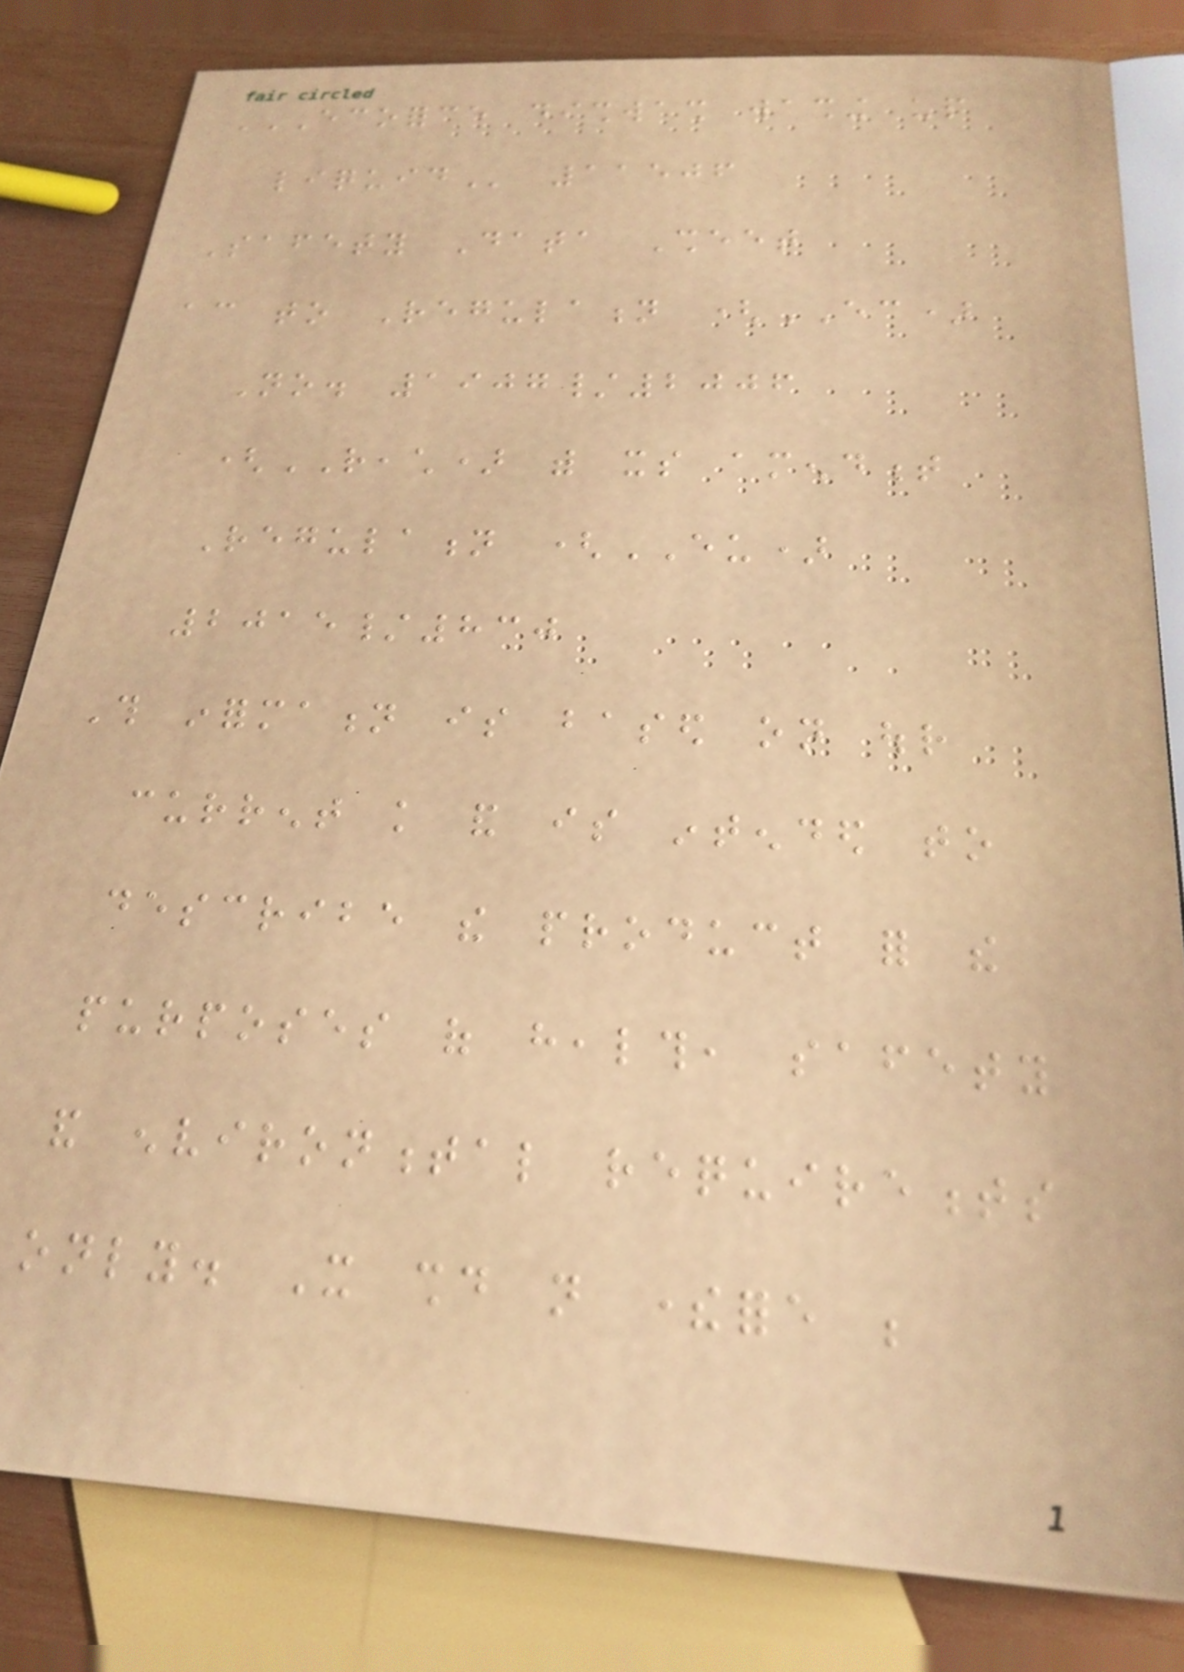ECOFORCE DISHWASH WASHING UP
LIQUID 11506
Safety Data Sheet
according to Regulation (EC)
No. 1907/2006
(REACH) with its amendment
Regulation (EU)
2015/830
This information is based on our
current knowledge and is intended to
describe the product for the
purposes of health, safety
and environmental requirements
only. It should not therefore be
